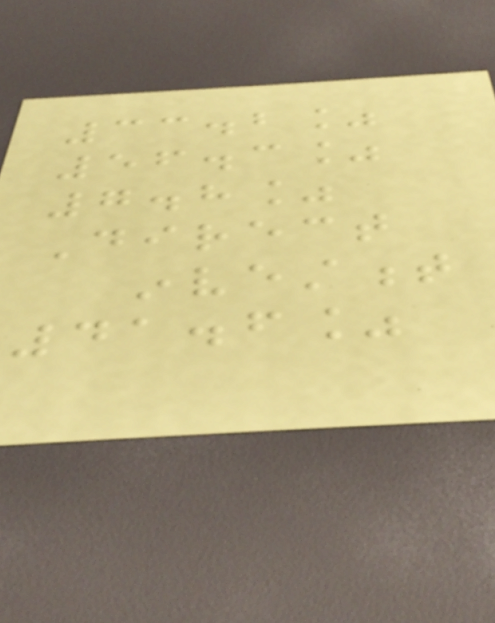33.2%
56.3%
7.8%
Direct
investment
41.6%
